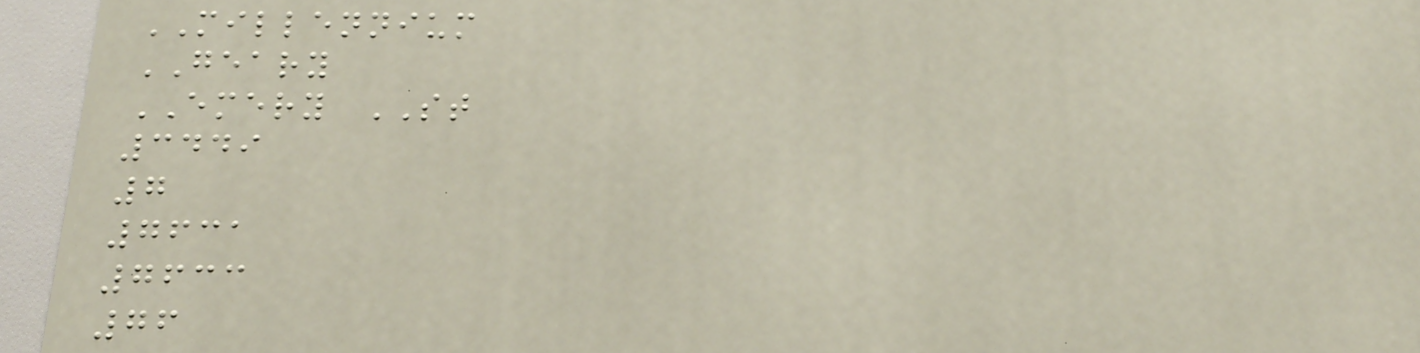MILLENNIUM
GEARY
EMERY ST
3449
7
7631
7633
76
